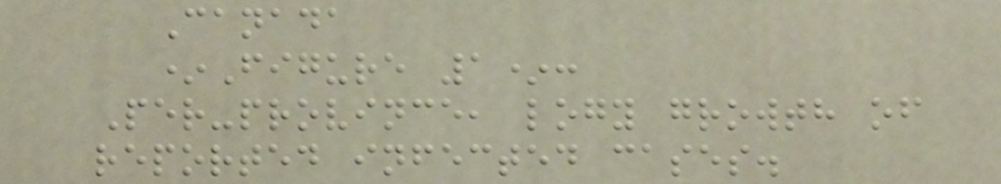Canada
*Figure 1*:
Per-province, logy growth of
reported infected cases.
